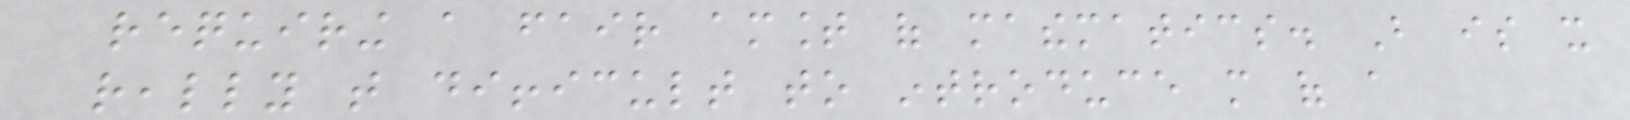requiring a fair amount of mathematics. But is it
really that difficult to introduce more of a
